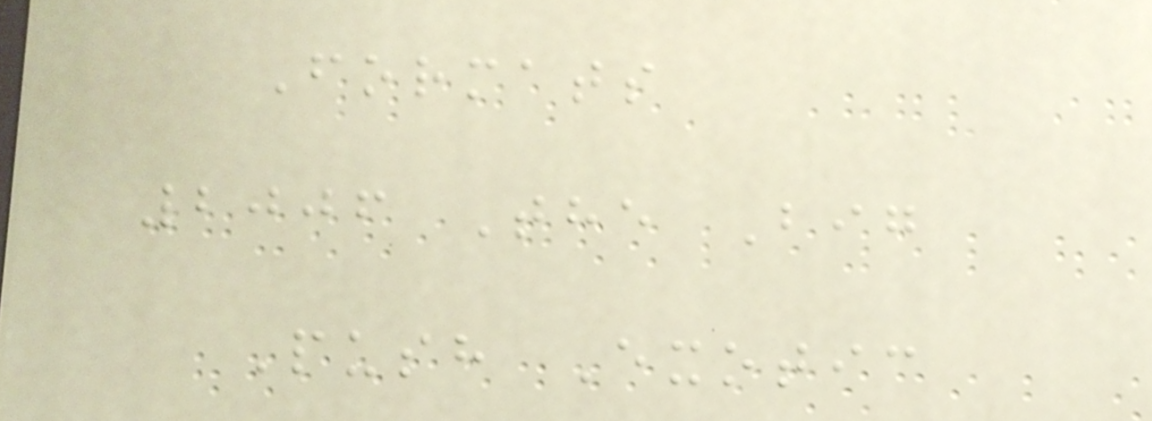Formats
2006 The Big
Push Exotic
